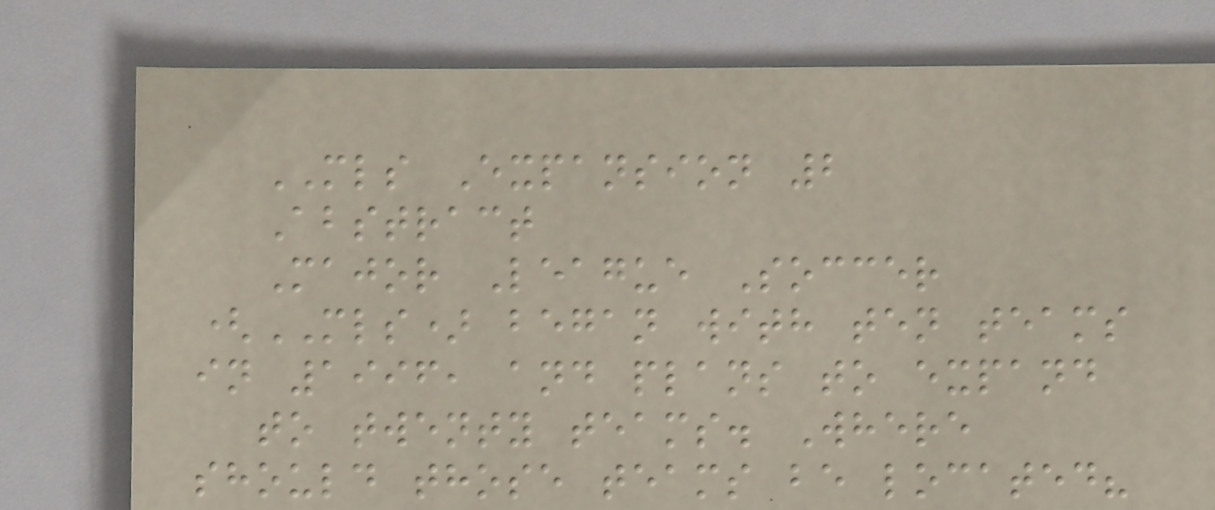MLS Expansion 2
Abstract
Major League Soccer
(MLS) began with ten teams
in 1996, and plans to expand
to twenty teams. Where
should those teams be located?
